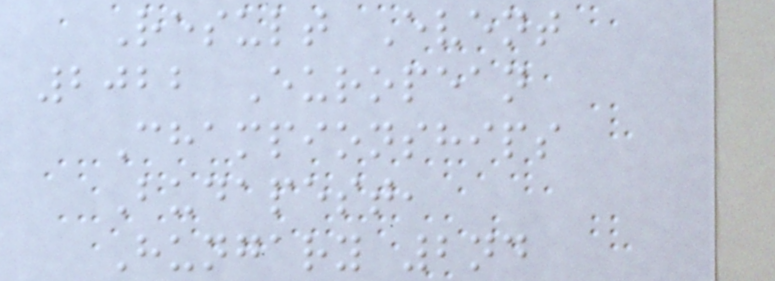Result Event
2022 European
Championships
Budapest,
Hungary 2nd
